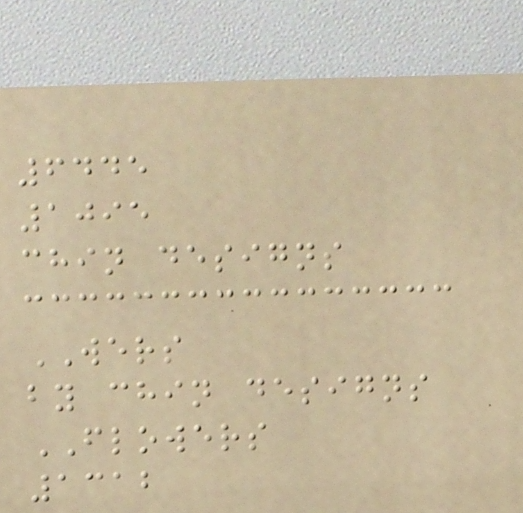6445
1095
chin designs
WERS
by chin designs
FLOWERS
1312
